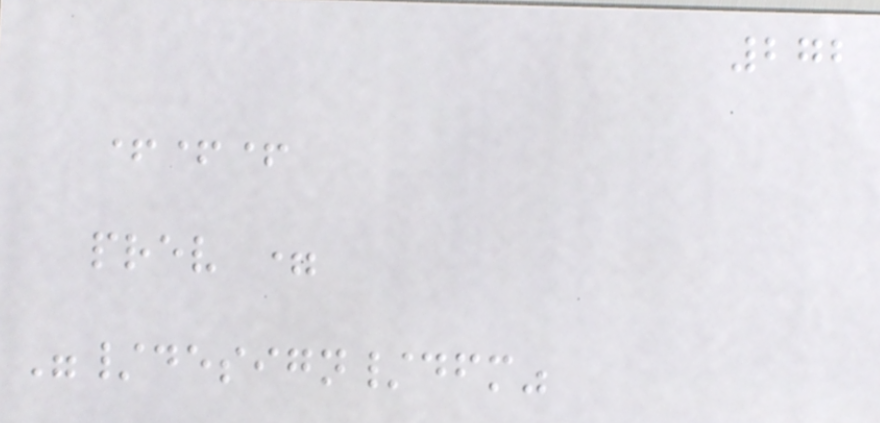272
+++
prev =
"/design/dfm"
